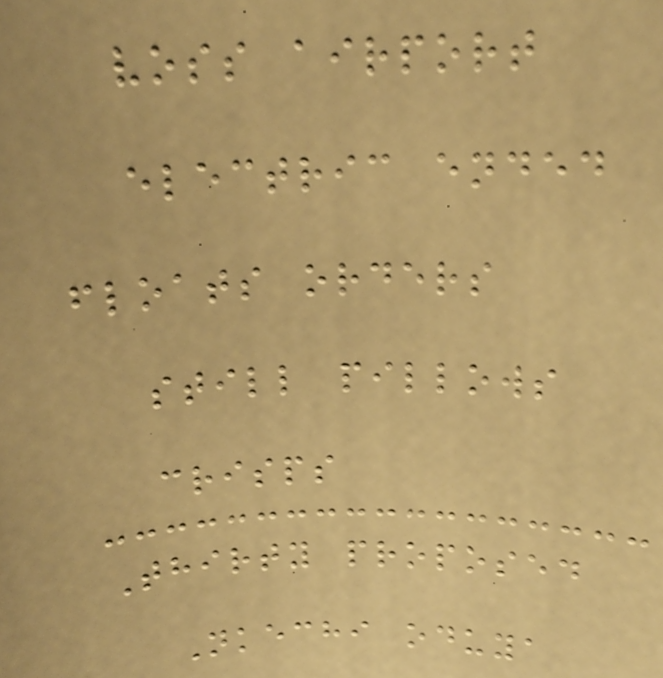voss airport
electric ended
floats orders
still pillows
crisps
Thirty proposed
Nkechi oduya
